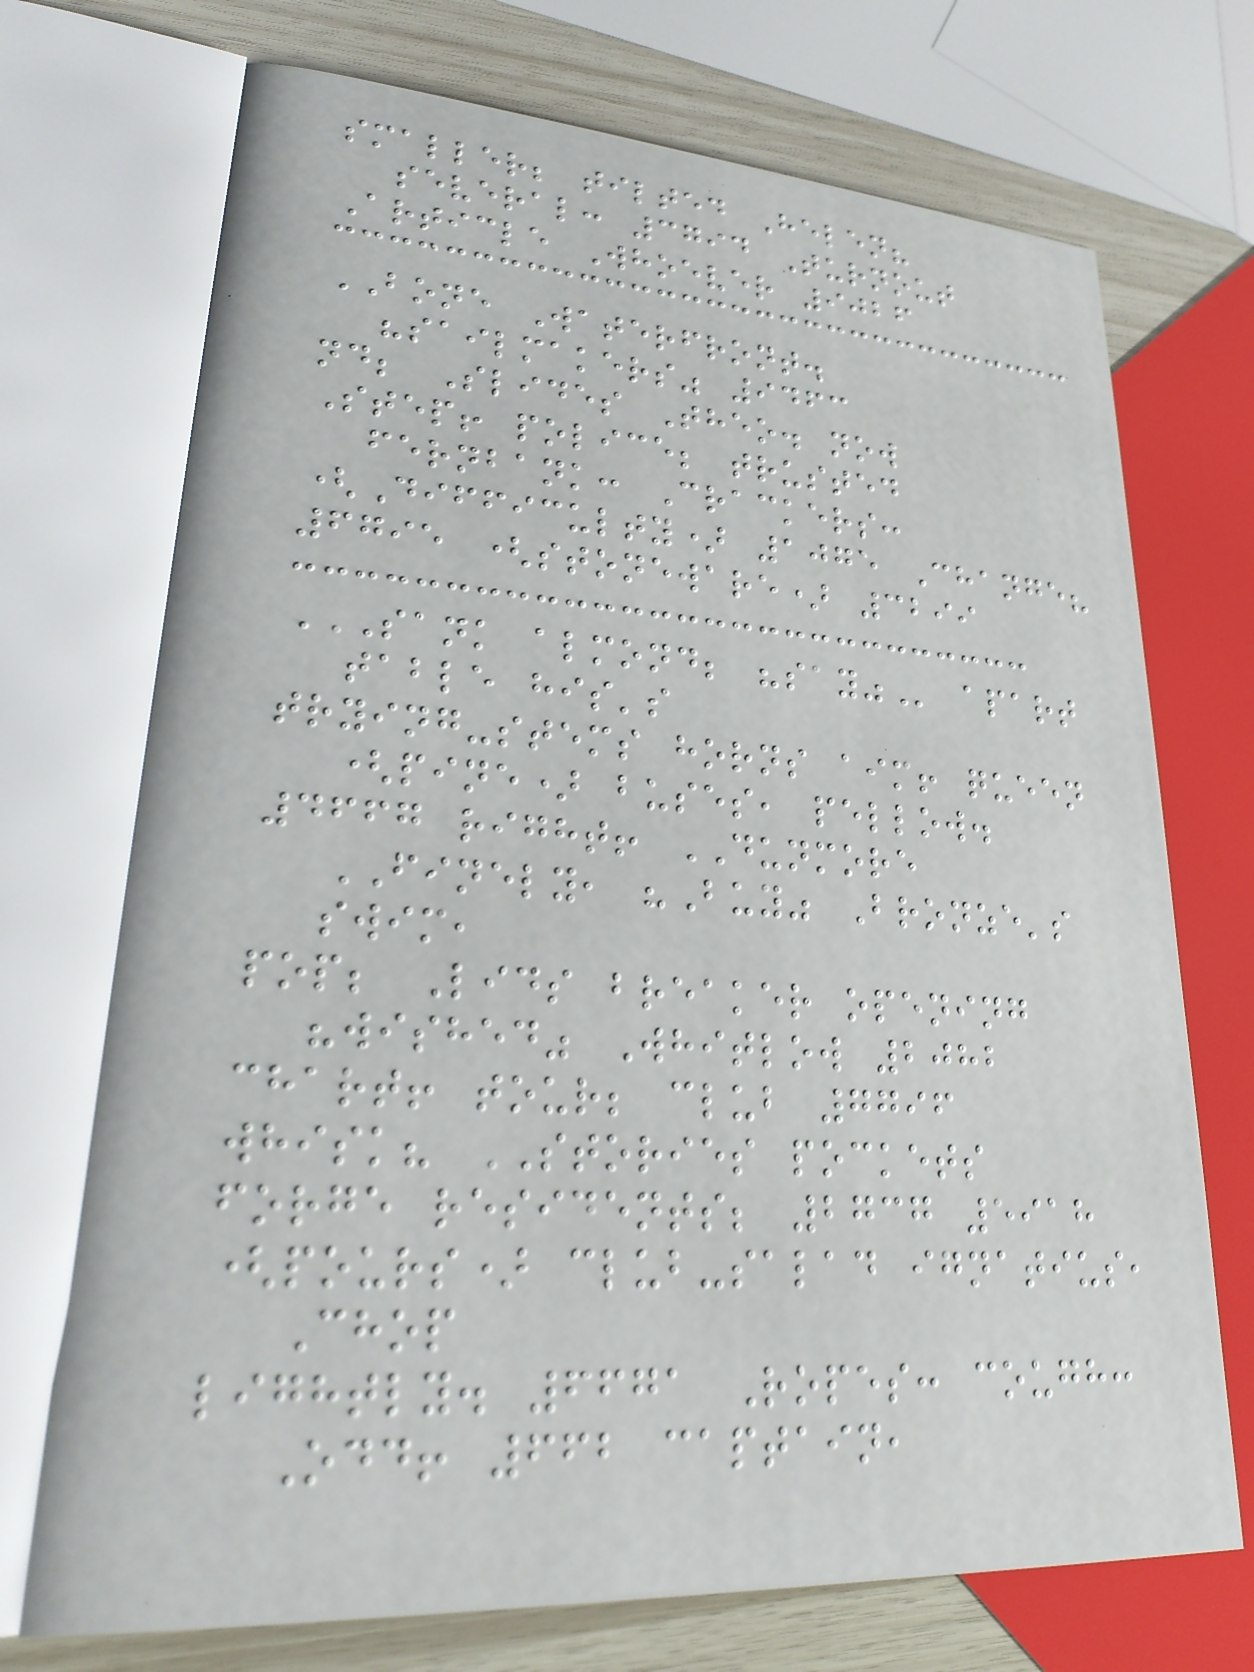smaller; tilted Helen?
several: 3794 Turnout
Article Whoever 9026
BONE Waterfront.
"sailmakers" 9463
nd; Slides Theo. now
Step! police; trusted
fernbank: Crackers:
(Difficulty) 1075 Change?
6795 (stoneware) 3299
SANK ALMOND; "SAY" apart
table his's
trying-stems horns aim! queen
(pine) buses, pellow.
4667 right! DUNMORE
FINELY, "Buy" Bronze's
swim,
pop; Lids breaker opening
"wished" Whitlow 2082
chart! tour; club 7796
whisk? STORIES pockets
forge residents; 2737 5918
(pours) club-salad ignatius,
Chop
lightly. 6671 Ropes: cough:
Odd! 662 captain,
